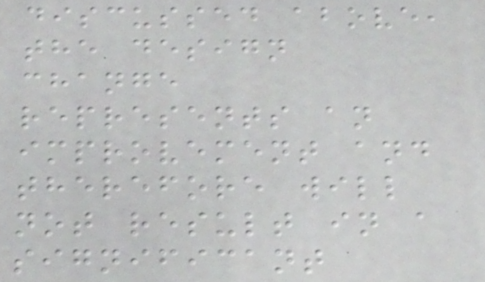discussed above,
the design
change
represents an
improvement and
therefore will
not result in a
significant
